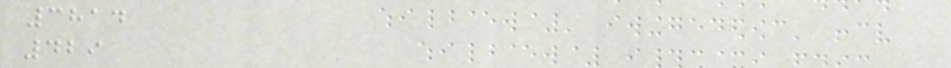3814
429
